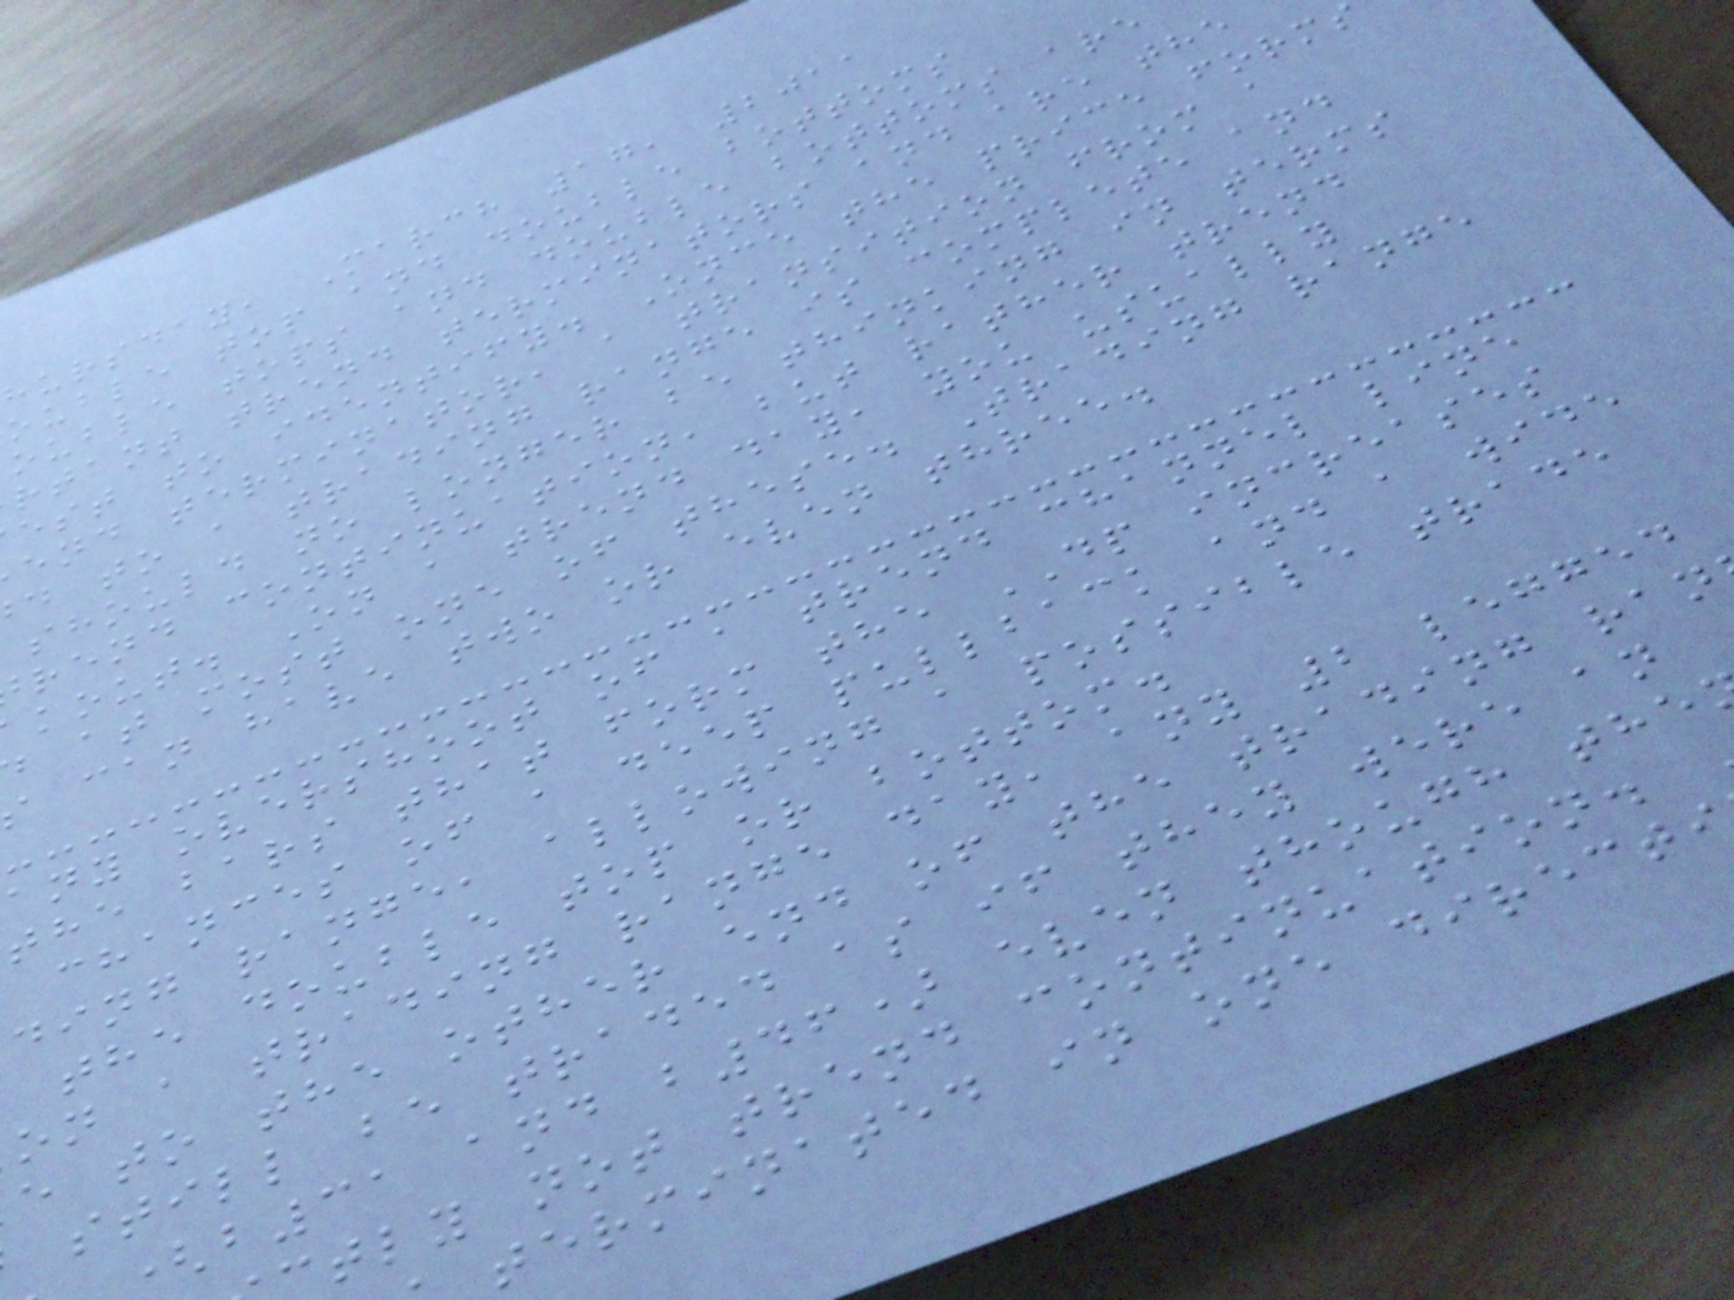hursday, March 17, 2011
ouble top and double bottoms
ouble tops and double bottoms are
rtant trend terminators and are the
est to identify. Once the price forms
end terminator, a transition from a
d to a trading range is complete and
should no longer be thinking in terms
rend continuation, but rather trend
kout. On a trend day, you usually
at most one of these. Trading range
can have two or even three.
any overshoot of a trend channel line
the bars that form the DP increases
chances of a deep pullback and a wide
ding range, allowing a possible trade
the double top or bottom.
on a trading range day, any 2 legged
e to the other end of the trading ran
still be traded as if they were an
b31 and b46) even though the
tly not trend continuation.
terminated in one directi
